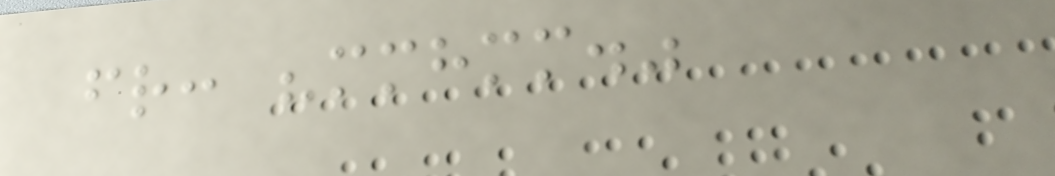friend: "mmhmm."
